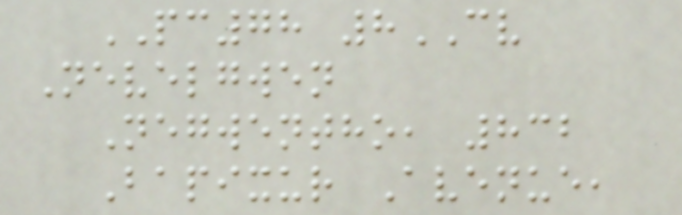PC78 8CV
Nevelgwen
Negwentho, 832
Bapixur Avenue,
